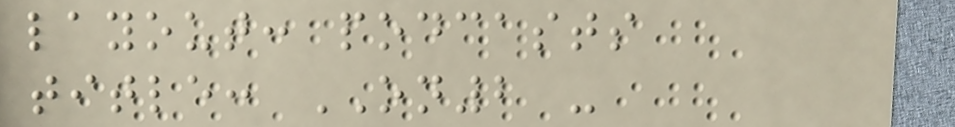layout: podcasts
title: ON2 -
